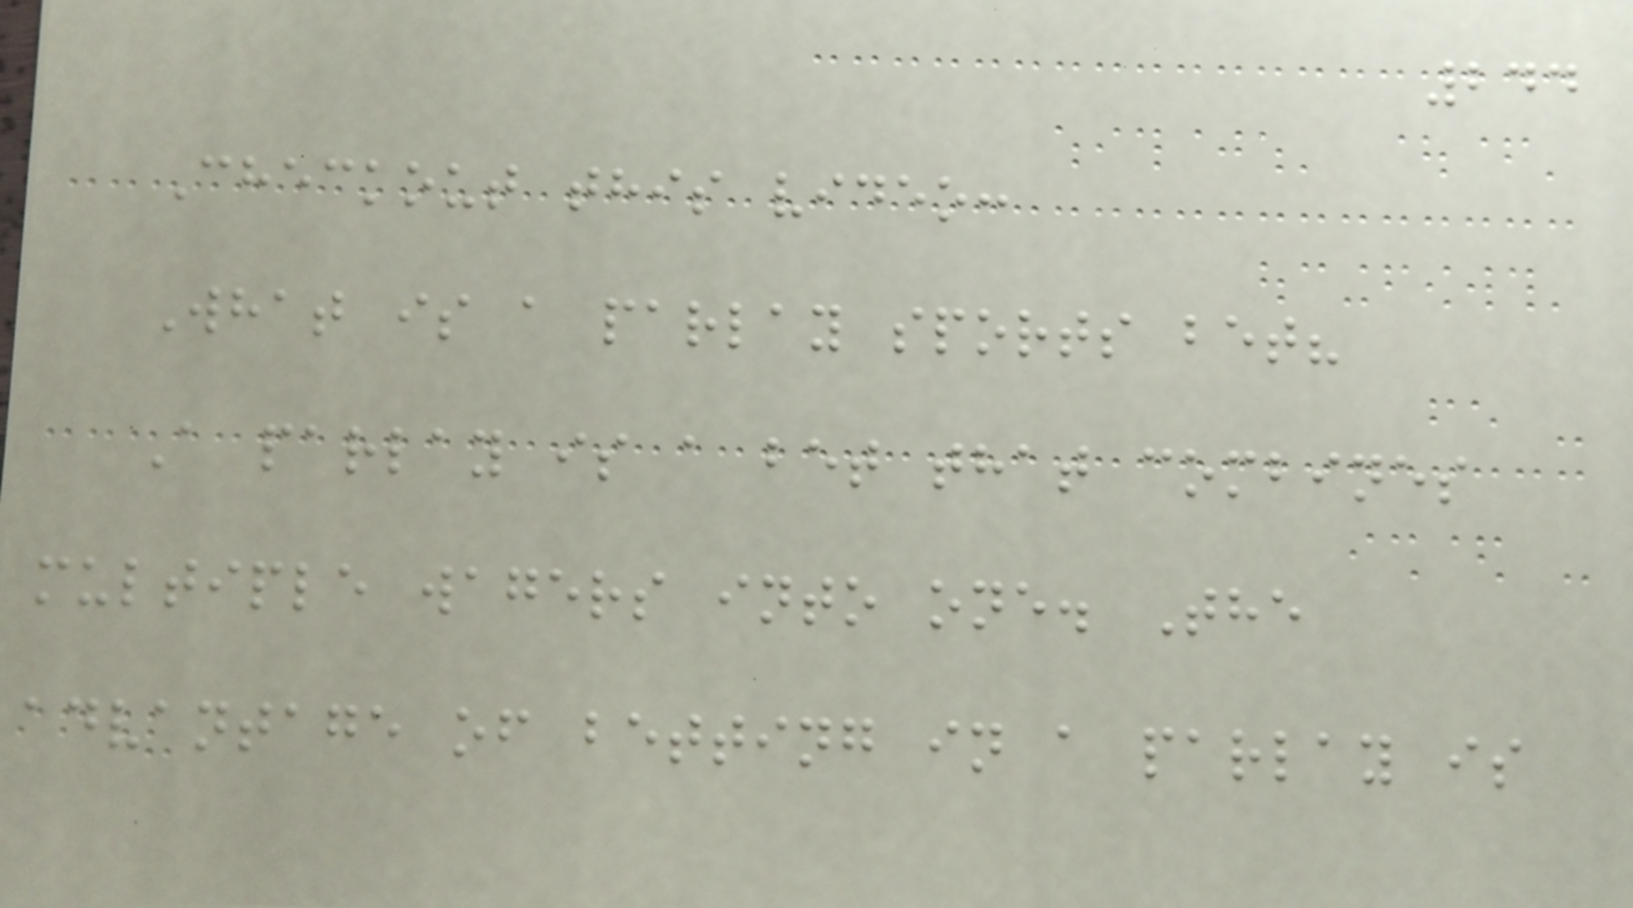244
Checkout this video:
What is a parlay sports bet?
A parlay is a bet that combines
multiple wagers into one. The
advantage of betting in a parlay is
